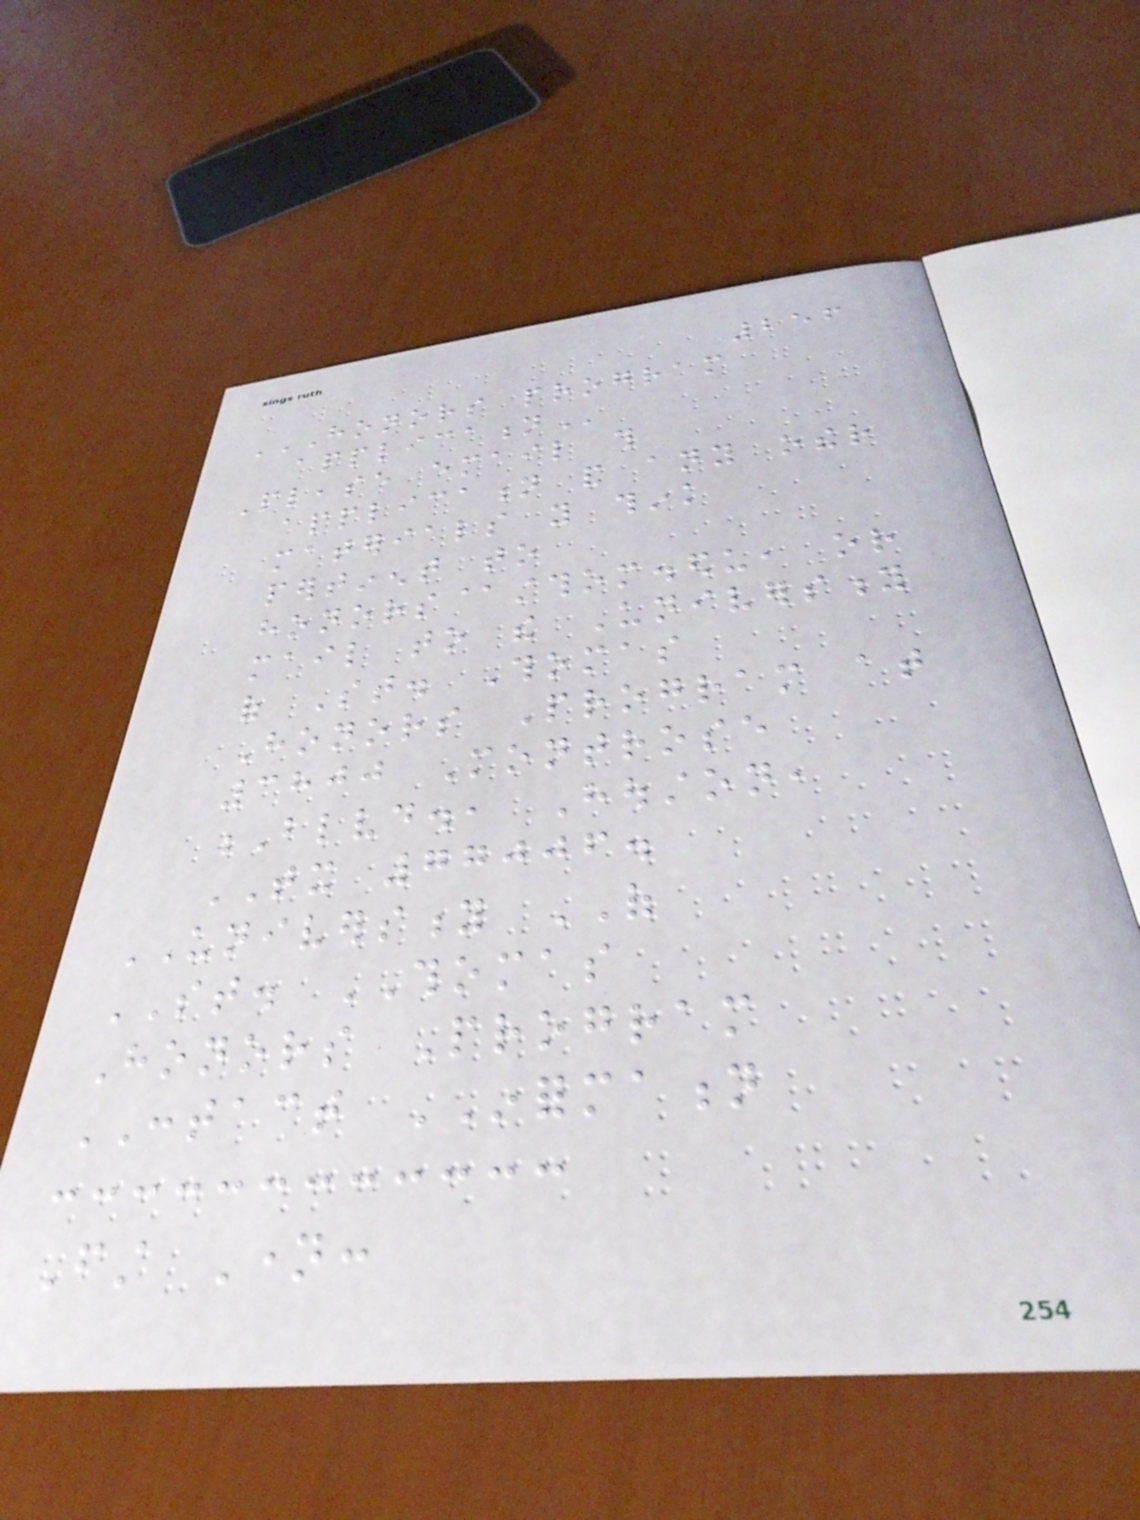256
HONORS PROGRAM
APPLICATION
Please email this
application and any other
materials you think
pertinent to
honors@stthom.edu, or
mail to the University
of St. Thomas
Honors Program at
3800 Montrose
Blvd., Houston,
TX 77006.
UNIVERSITY OF
ST. THOMAS
Honors Program
CONTACT INFORMATION
First Name:
